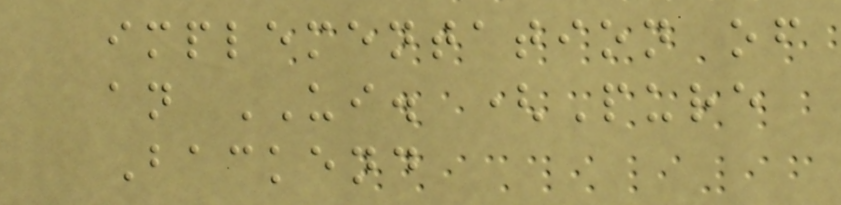implementation of
an UI. (Pure
Backend
